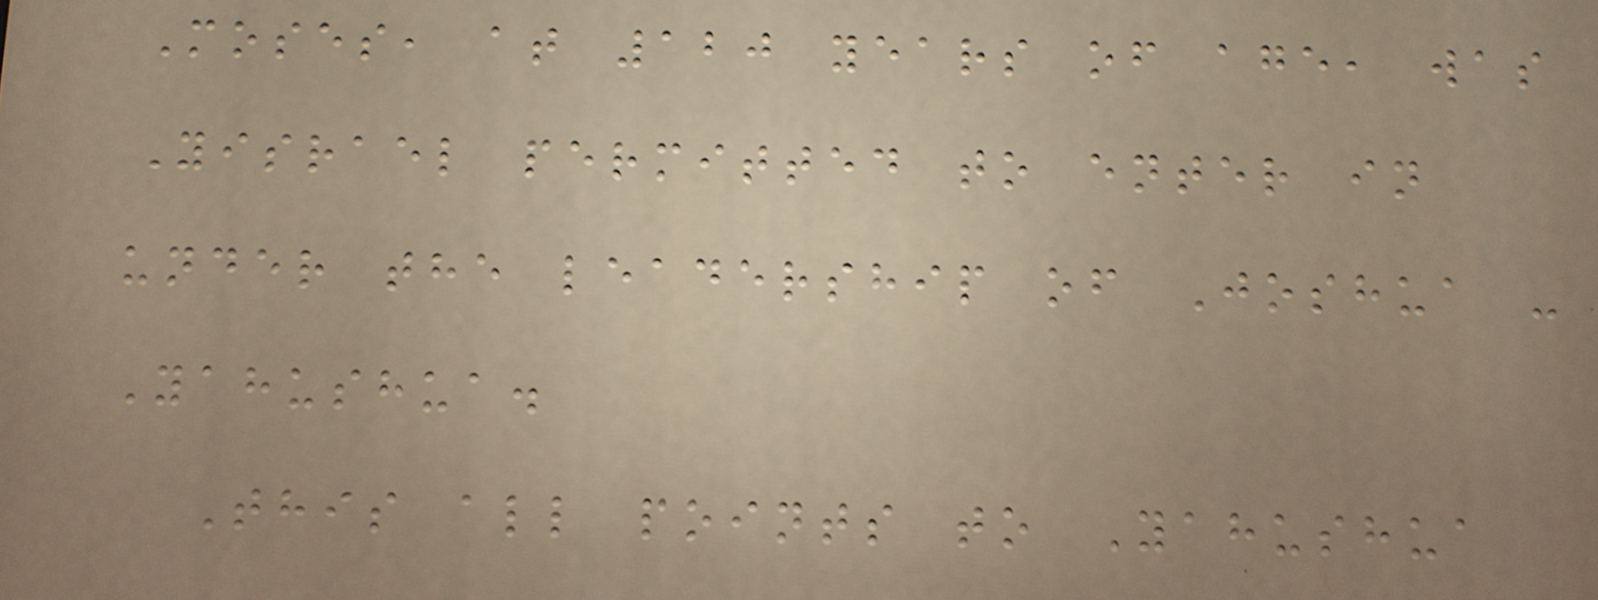Moses, at 120 years of age, was
Yisrael permitted to enter in
under the leadership of Joshua -
Yahushua.
This all points to Yahushua
